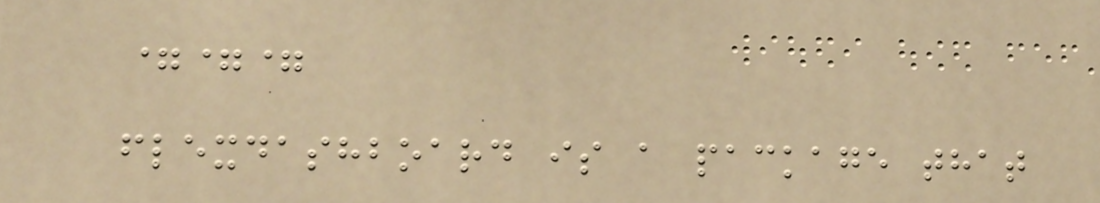===
flexdashboard is a package that
